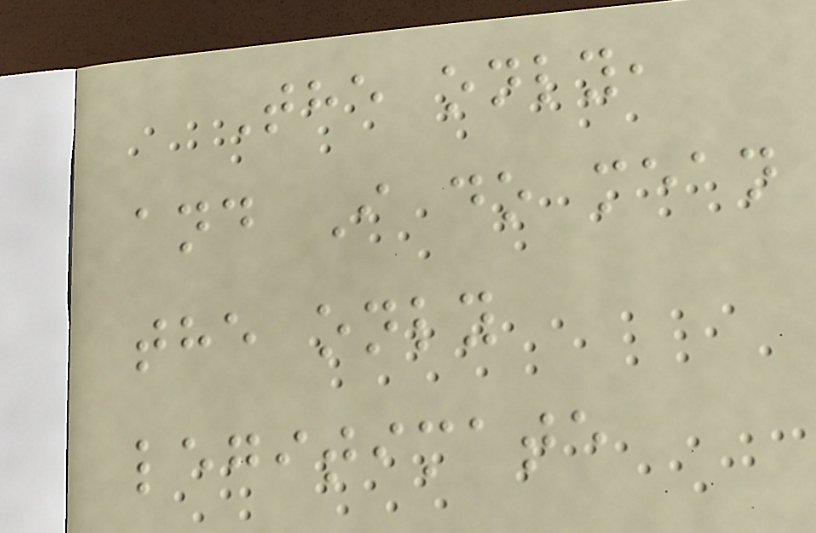The only,
and I do mean
the only
legitimate
